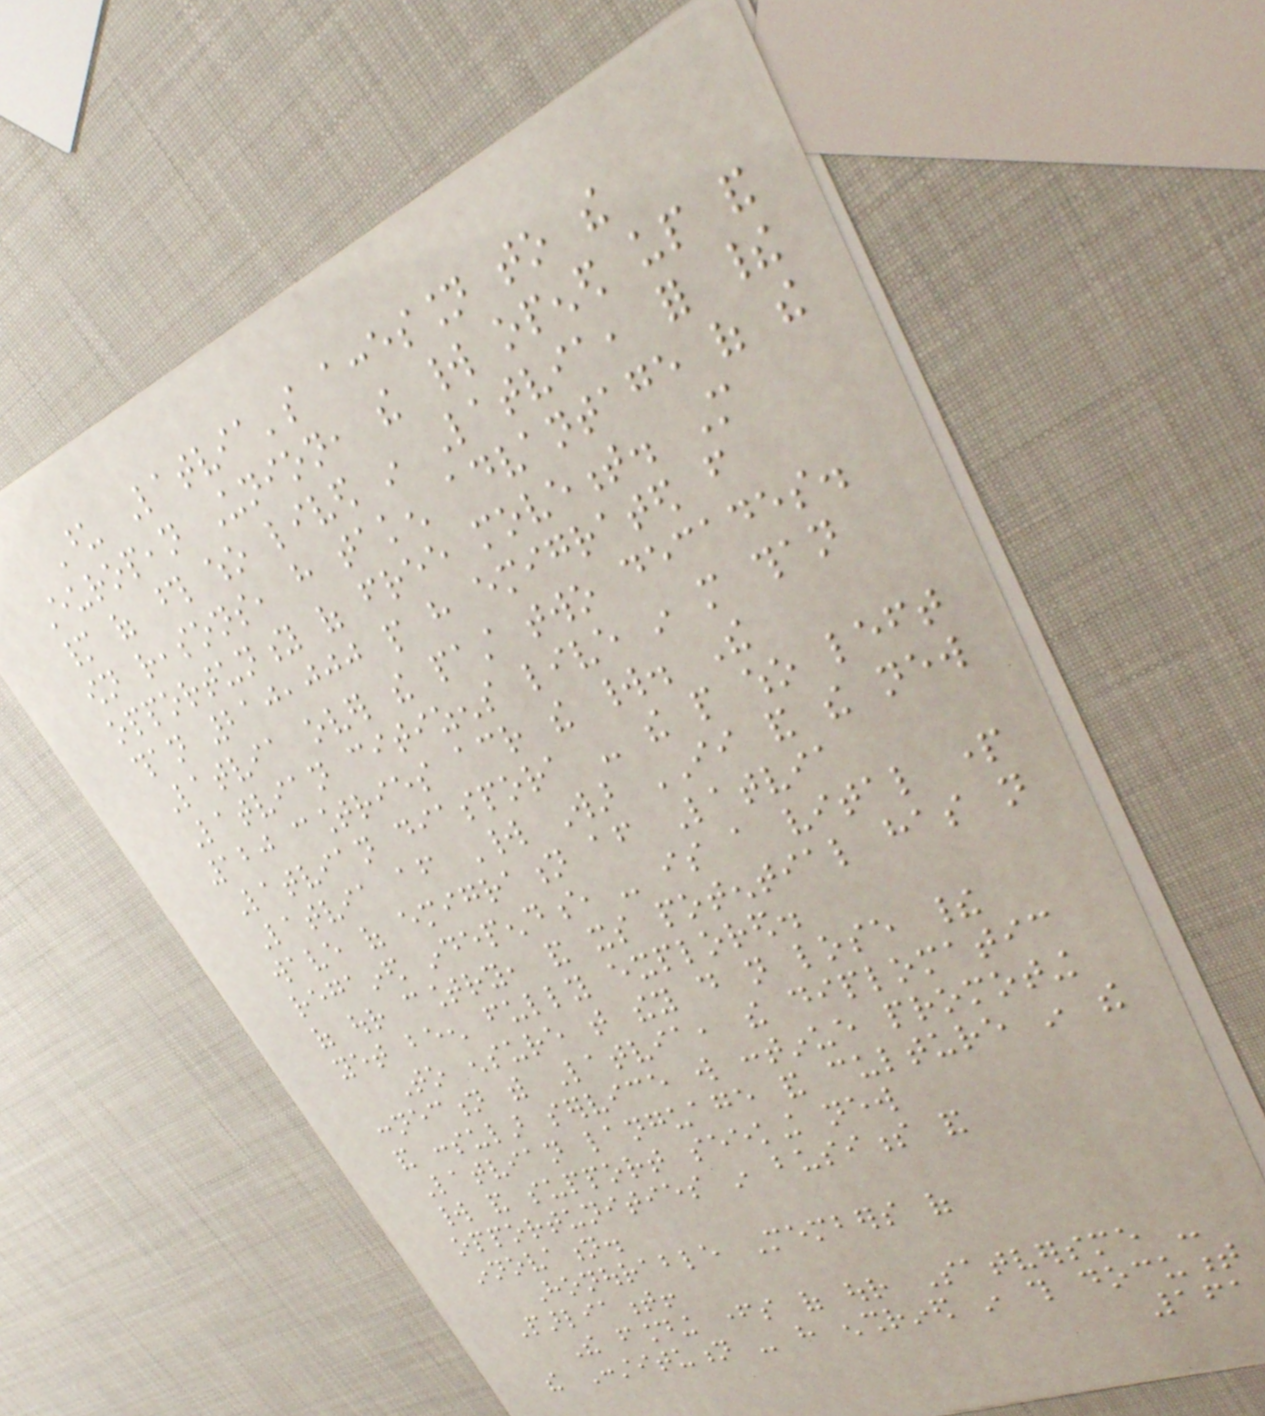Upon Latvia's accession to the
European Union, the world opened up and
many of those who lived in Latvia, for their
own reasons, have taken advantage of the
opportunity of free movement. More
than 210,000 people have emigrated from
Latvia over the past two decades.
Latvian citizens live in more than
120 countries across the world. The
Latvian diaspora - the people who left
Latvia after World War II and the new
wave of emigration after Latvia
regained independence - is a vital part
of our country, and its potential has not
yet been fully explored.
To ensure that they do not lose their
connection with Latvia, the diplomatic
and consular service will continue promoting
Latvian language and culture in the
world and support seeking new
opportunities in business and
innovation.
Honourable Members of
Parliament!
The founding fathers of our Satversme -
the Constitution - have enshrined in this document
161
